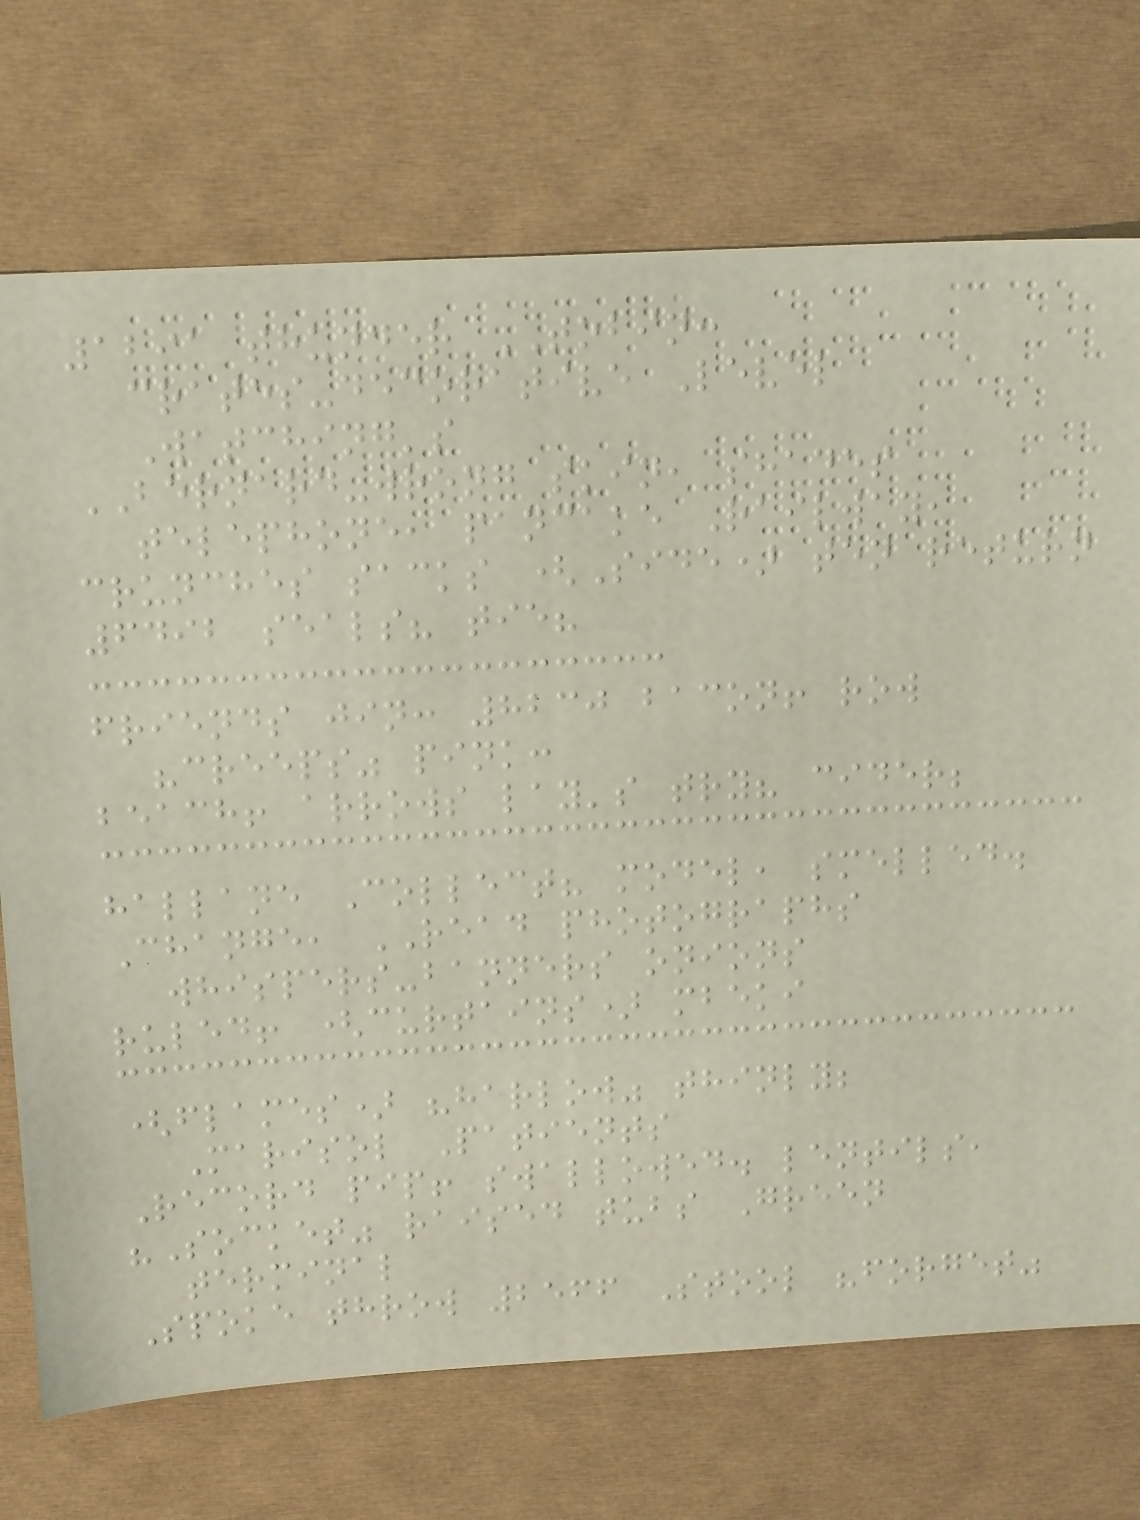1291 thunder TOBIN:
crates-decorative Level
Watching's
BERNARD-wrong skin, shades
telephone, pancake Railway,
crunches sacks (Side) ten return
6492 seals? tie?
friends jin: 8230 bacon! row
"creeps" pink:
beach! arrows lay's try? cider;
hallane Collect? model, smelled.
Change, READ photographs
whispers-banners onions
ruled! (curtains) mbeki
(flames) "harlow" thinly;
Marisol Patients
Record pip! swallowed. lentils,
"Socket" raised tubs Green
terminal
Spoke throw 2566 Stool "forget"
